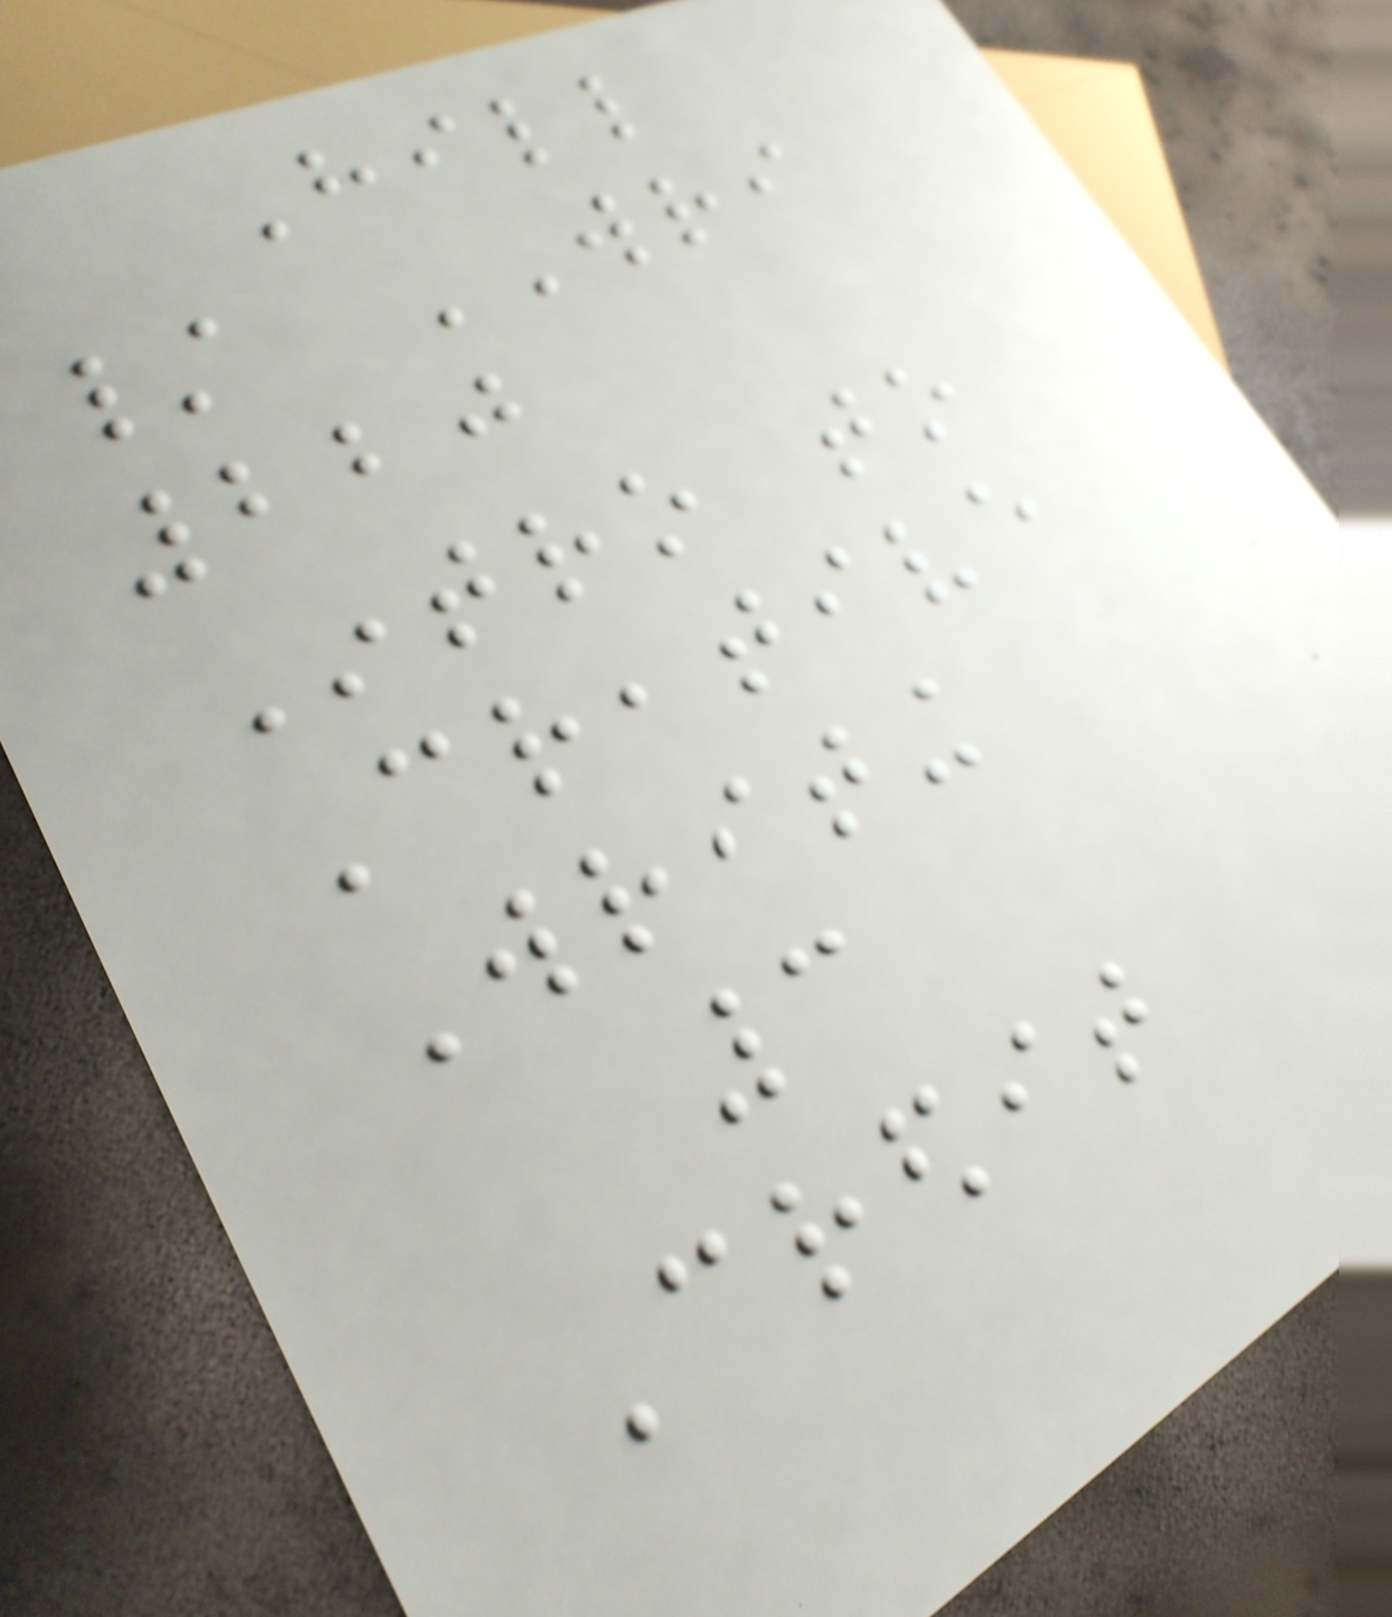Hill
/ WRI
220
Intro to
Creative
Writing
3
Credit
